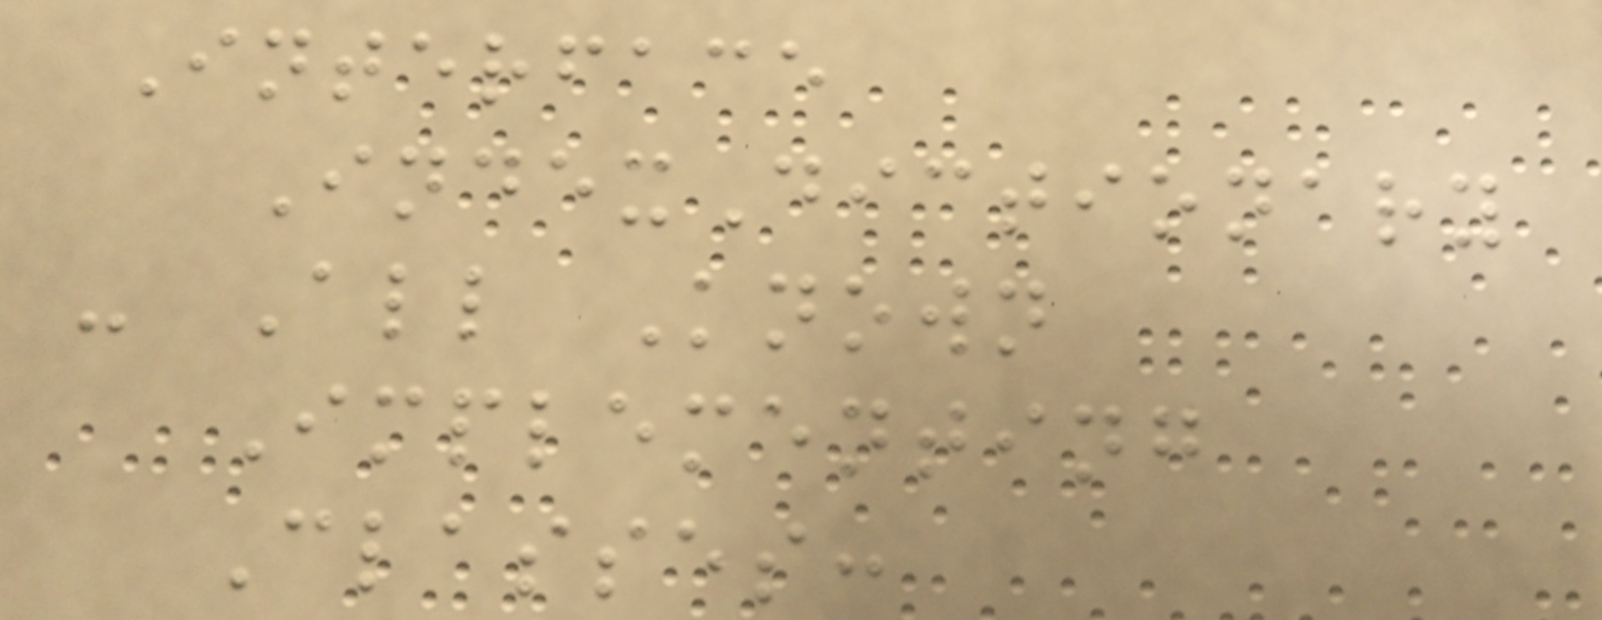Interface
IndexDictionary
- All Known
Implementing
Classes:
